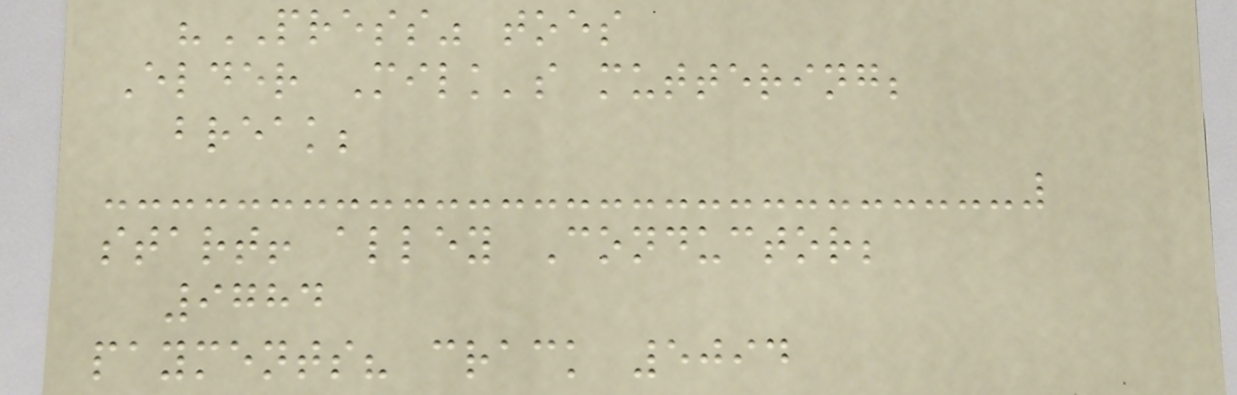"PRESS" toes
Elder Milk's muttering;
break;
start! alley Conductor;
9784
payments? crack 5094
